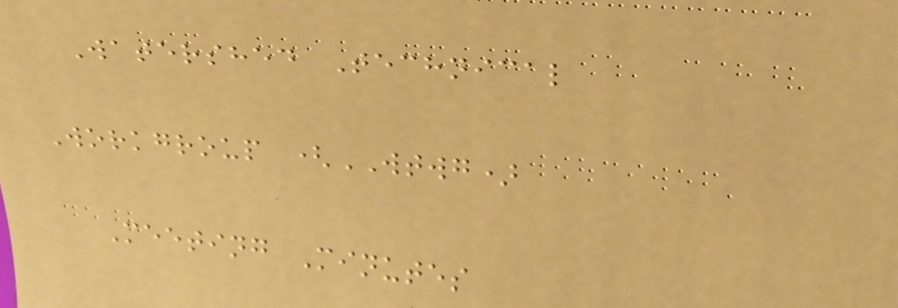Watershed Technical
Workgroup (WTWG)
Meeting Minutes
